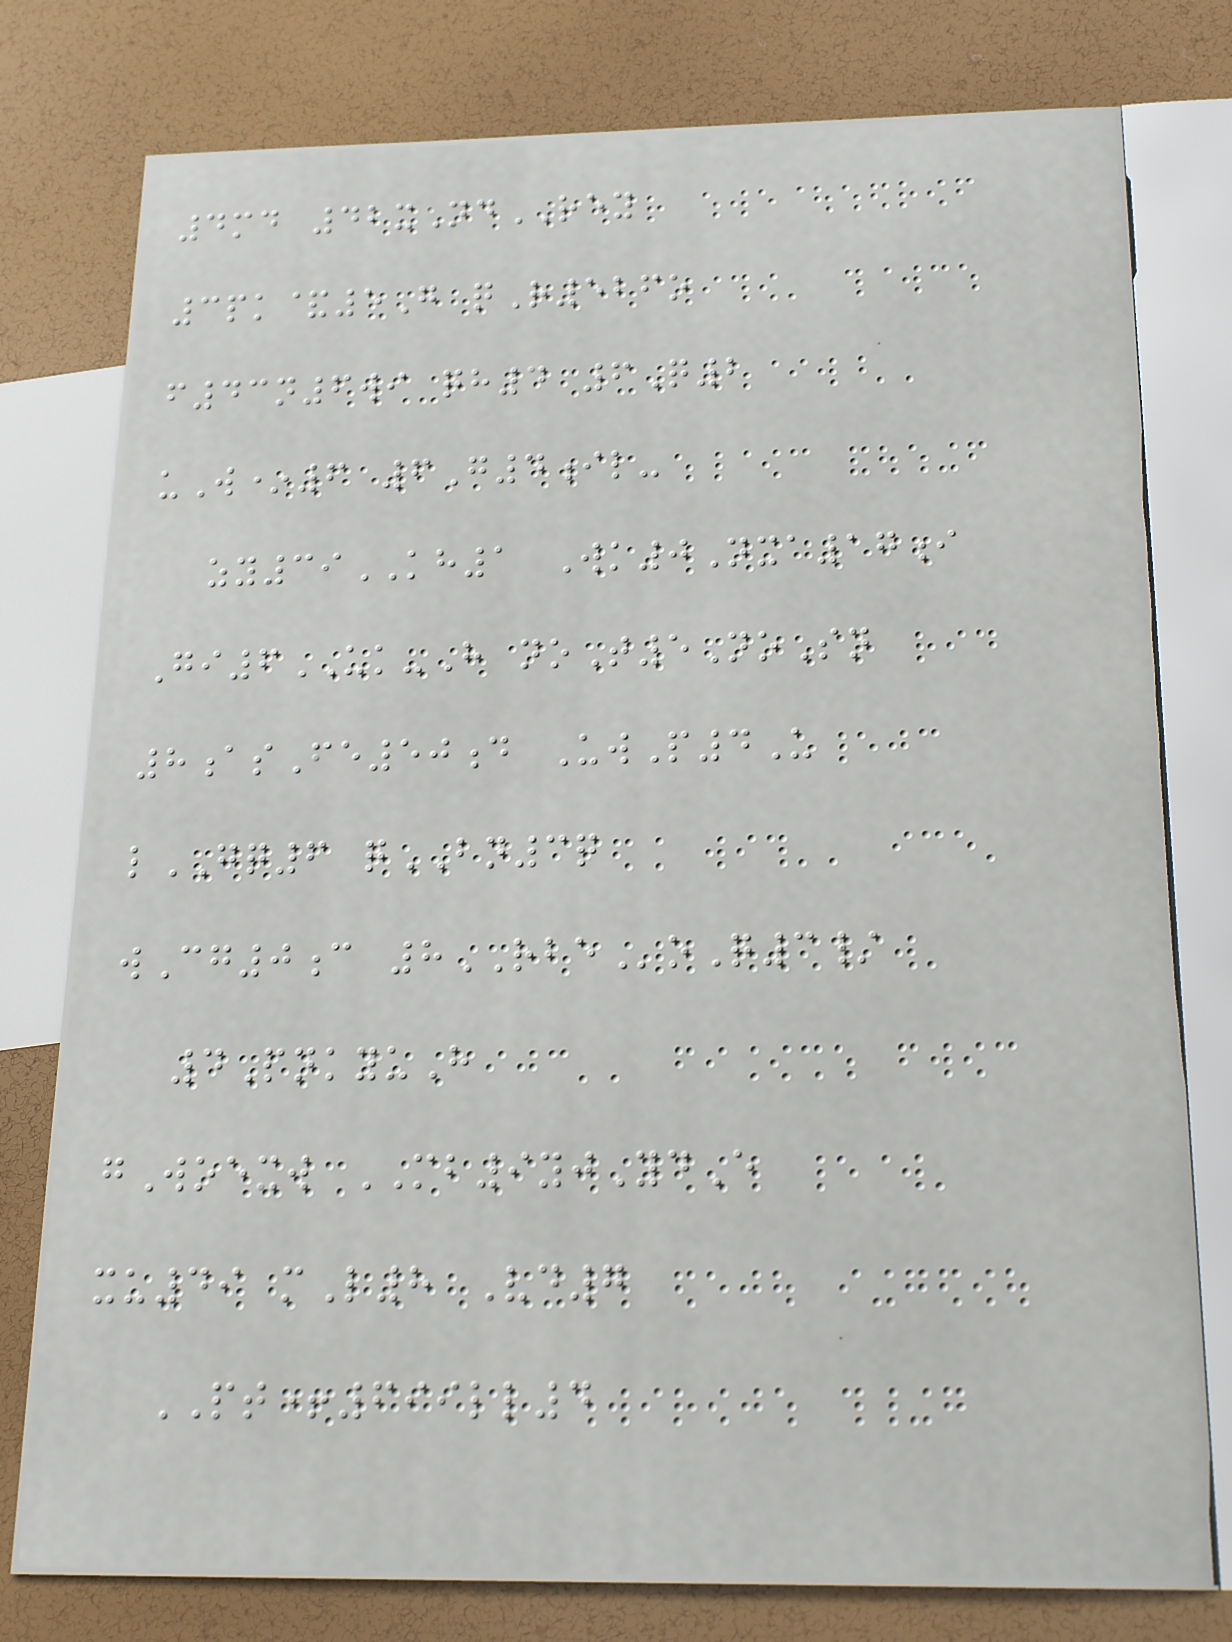4md 42xNdREY
3pk&5G qR526o
f43n6wi qh4 6Q2
uW*6 6G4il-
zy39KH1 Wk0Nxa17i
Gi6UK-H noT5NoSn
8asFe50d UwP4U
lGQ6 qBN3q
wCg0c 8RBEoQ3/
4PnkyuH
gWoexw MB9yjYdE
xu49 mL8 Vd7
PT+699ll4
